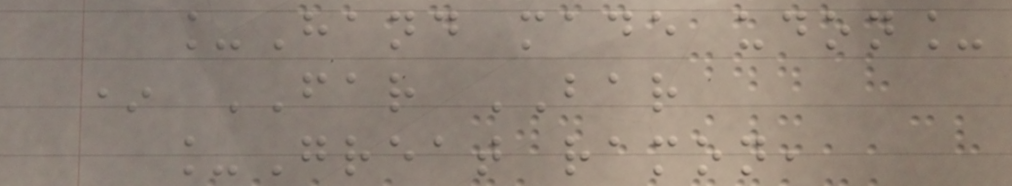_Hand made udon_
* FAR BAR
_Great ramon,
